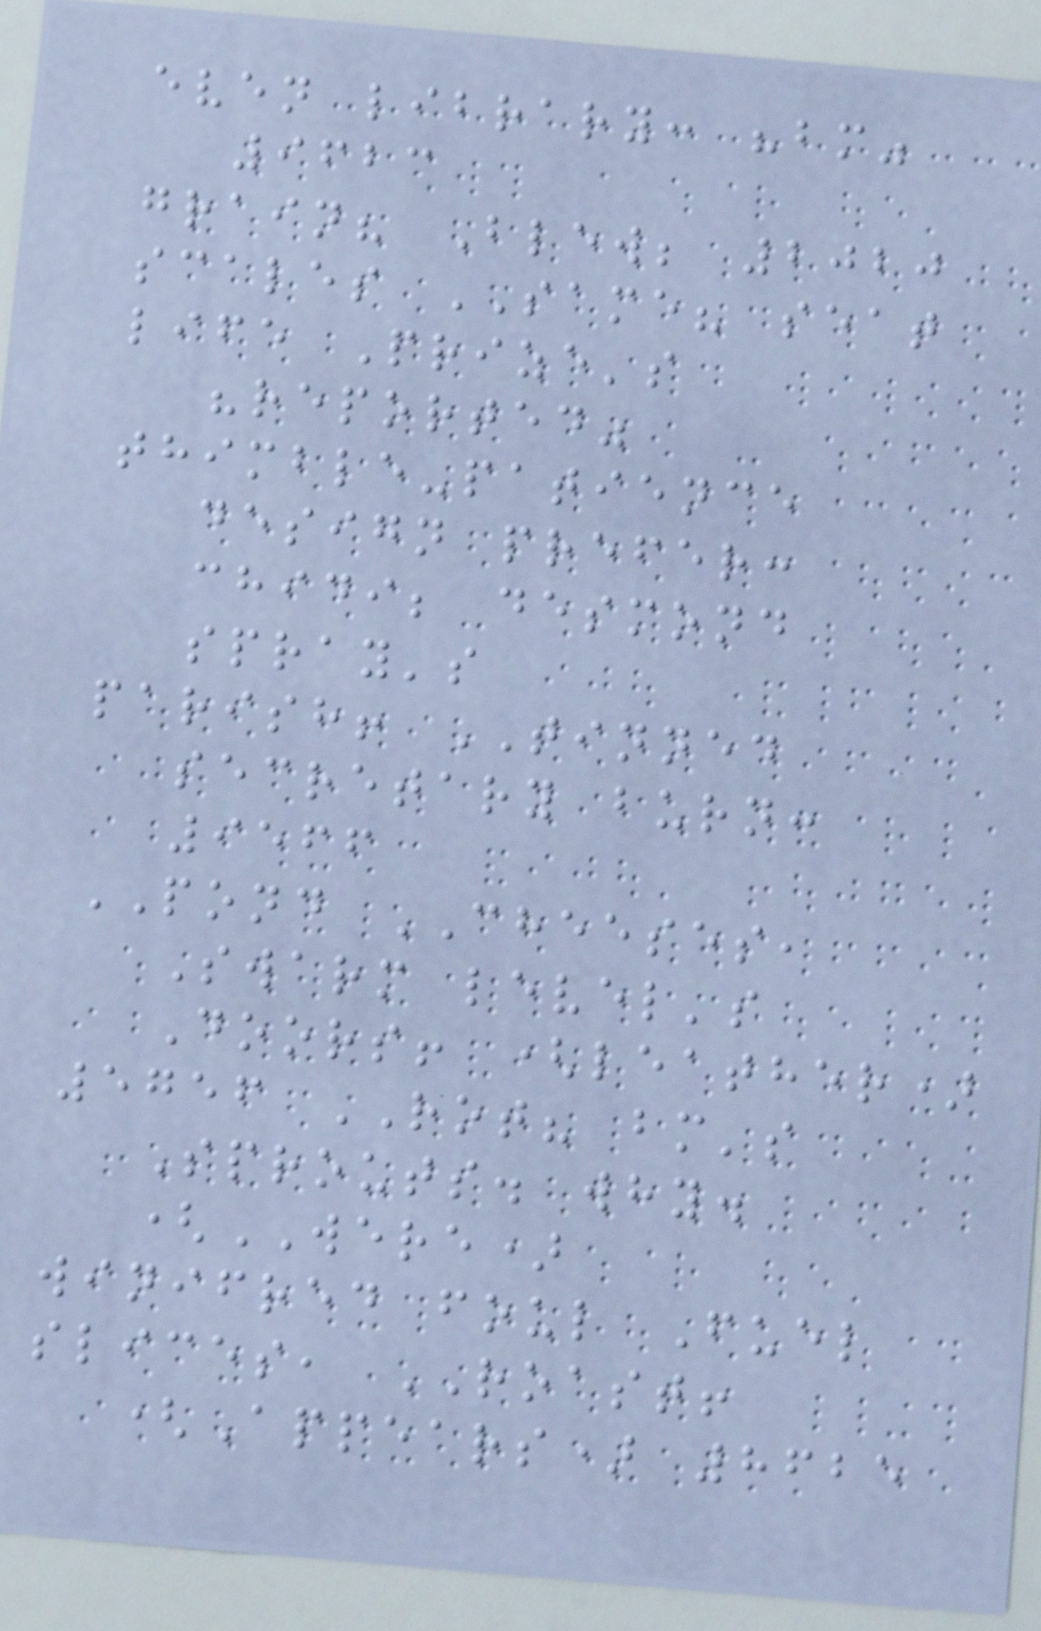even library: "bm"
9623
grain? Blew; 2020
scales SAME? seat
life Prize's
"reported"
thimble-patience
design prefer:
chidi; desmond
spray's
parish! TINNED
secretary burn:
9566
POND CHEESES,
Swarm level's
Doors! (leather)
5756 ROT? bm's
Sprouts. why.
(WERE)
winifred foul Fuel
slices, ROAST!
(Appears) 8625
